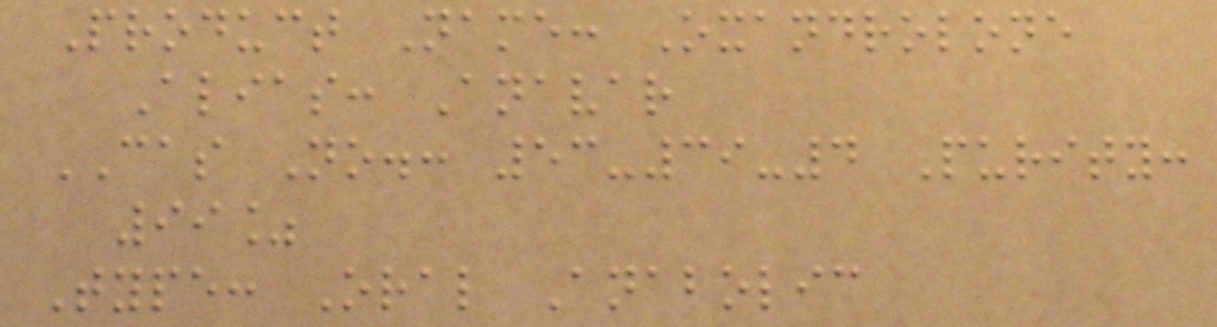Product Name: Oxandrolone
Alias: Anavar
CAS No.: 53-39-4 Purity:
99%
Type: Oral Anabolic
